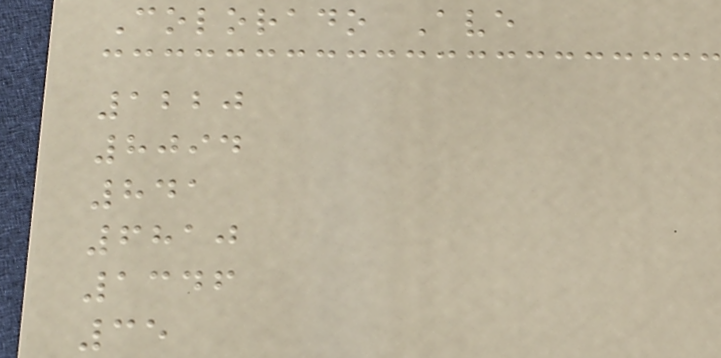Colorado Ave
1220
8094
841
6810
1346
35
